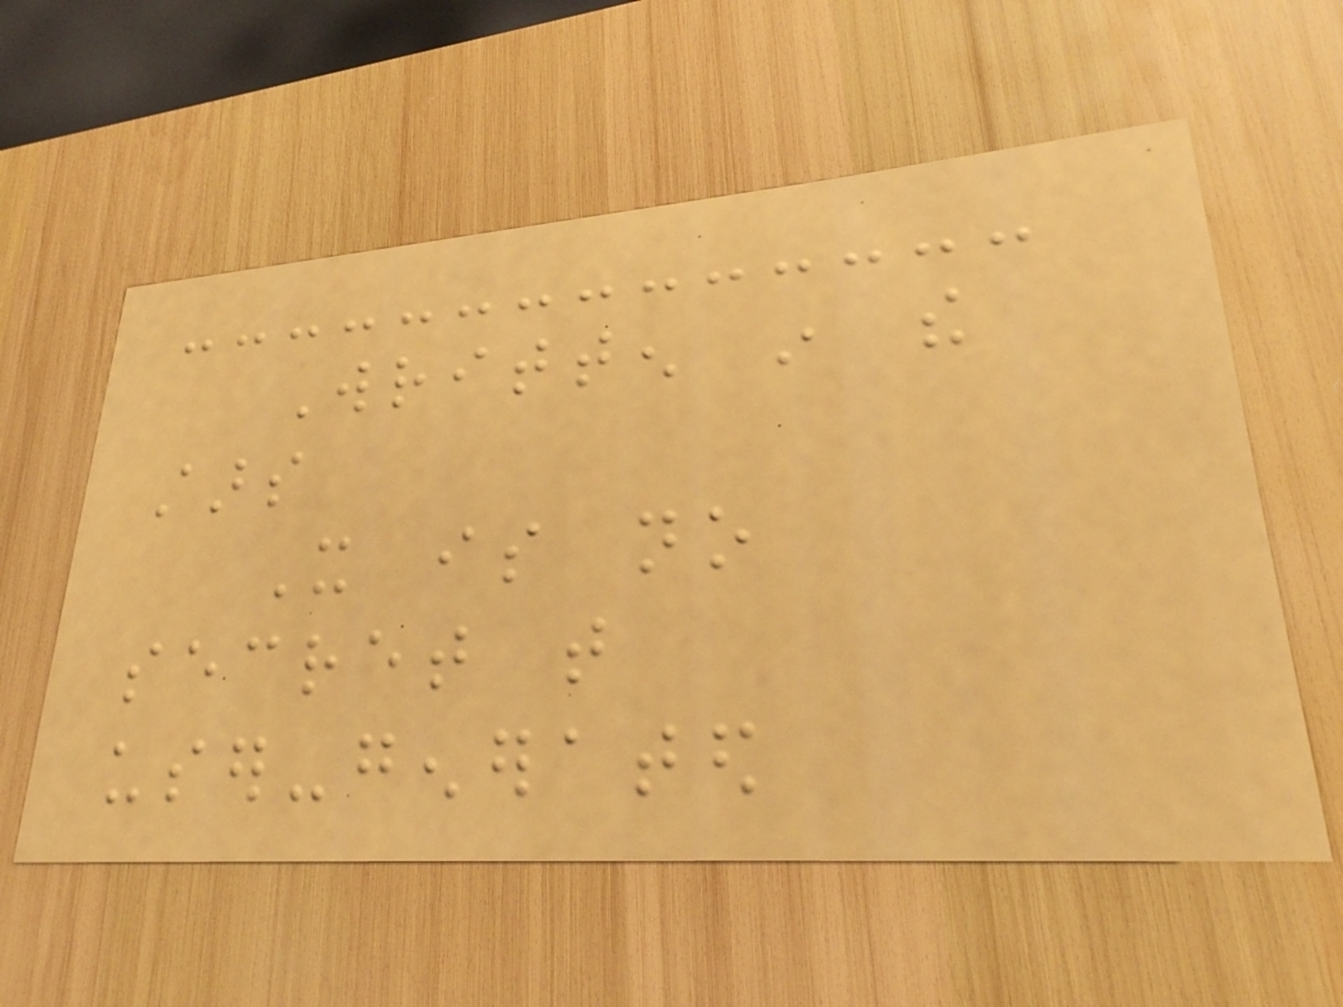Written in the
stars
It is no
secret that
user-generated
